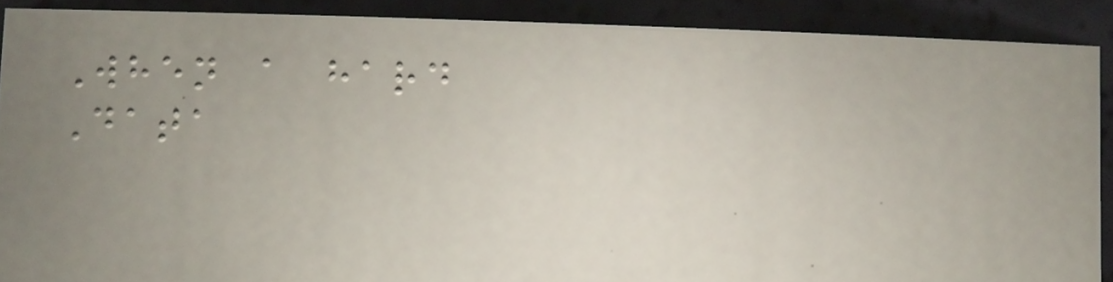When a hard
Data
